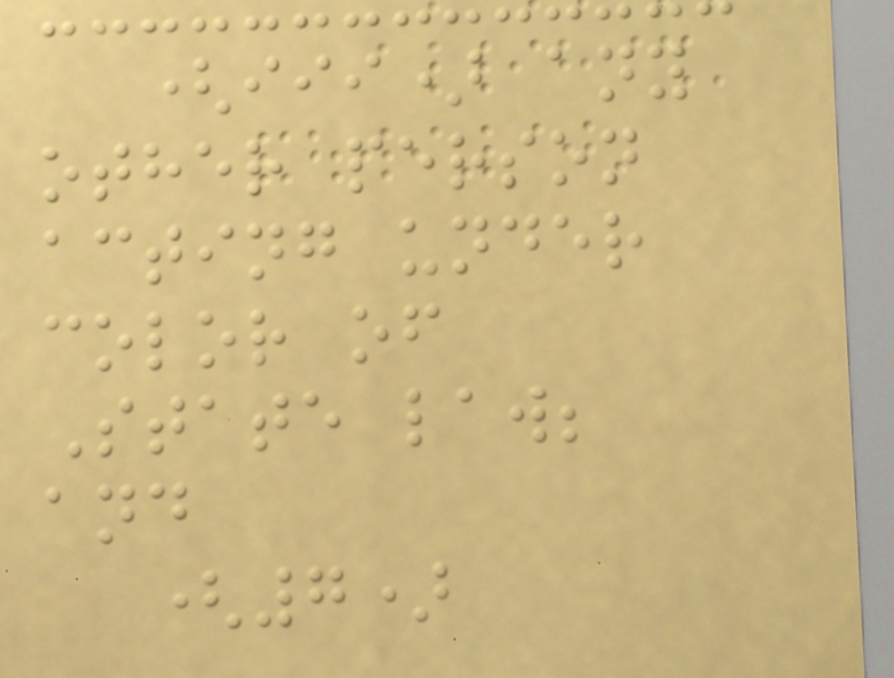(iii) any
other person
acting under
color of
State law;
and
(7)
